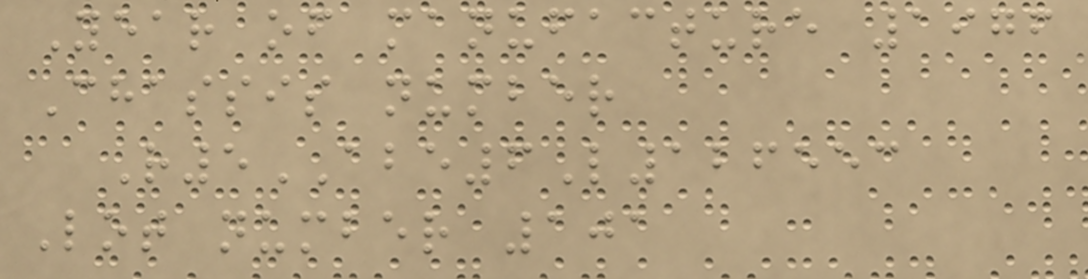Year of manufacture 1976
Chassis number
R5ABE6L126553
Lot number 101
